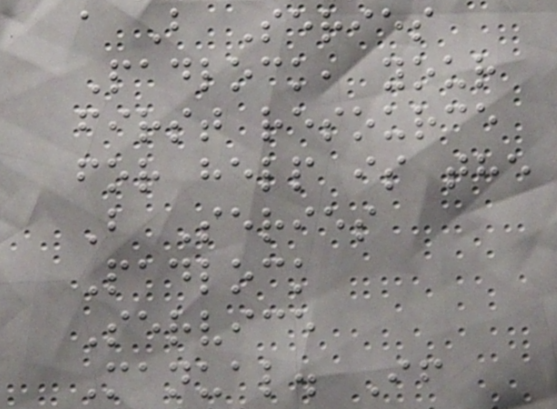a B Series
Padlock, your
first resource
for help is the
B Series
Padlock
Service
Manual. If
